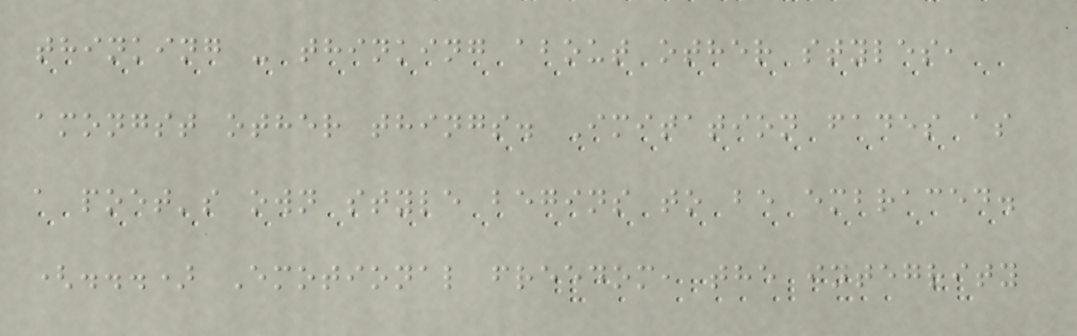thinking - thinking about other styles,
amongst other things. Imitation fades as
a poet's own style begins to be embraced.
(...) Emotional freedom, the integrity
